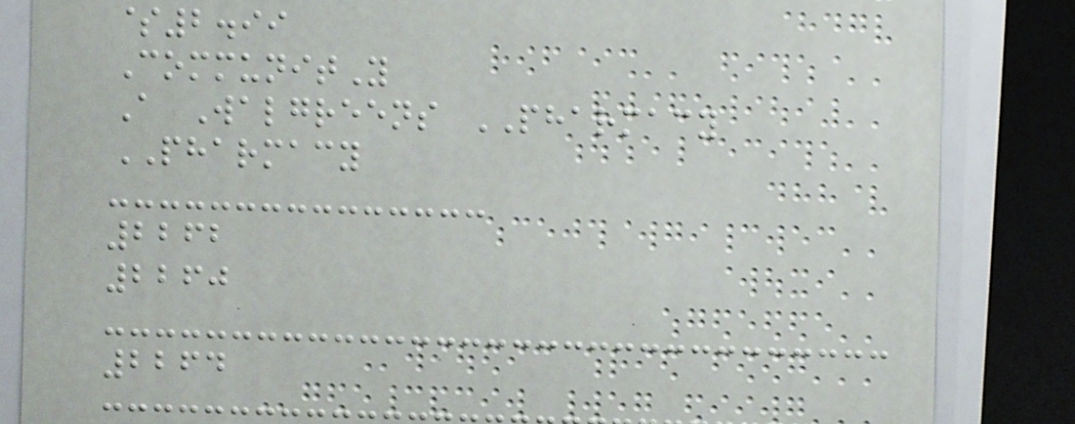$2.99
CommunitY
A Walgreens PHARMACY
PHARMACY
2262
2260
2264
